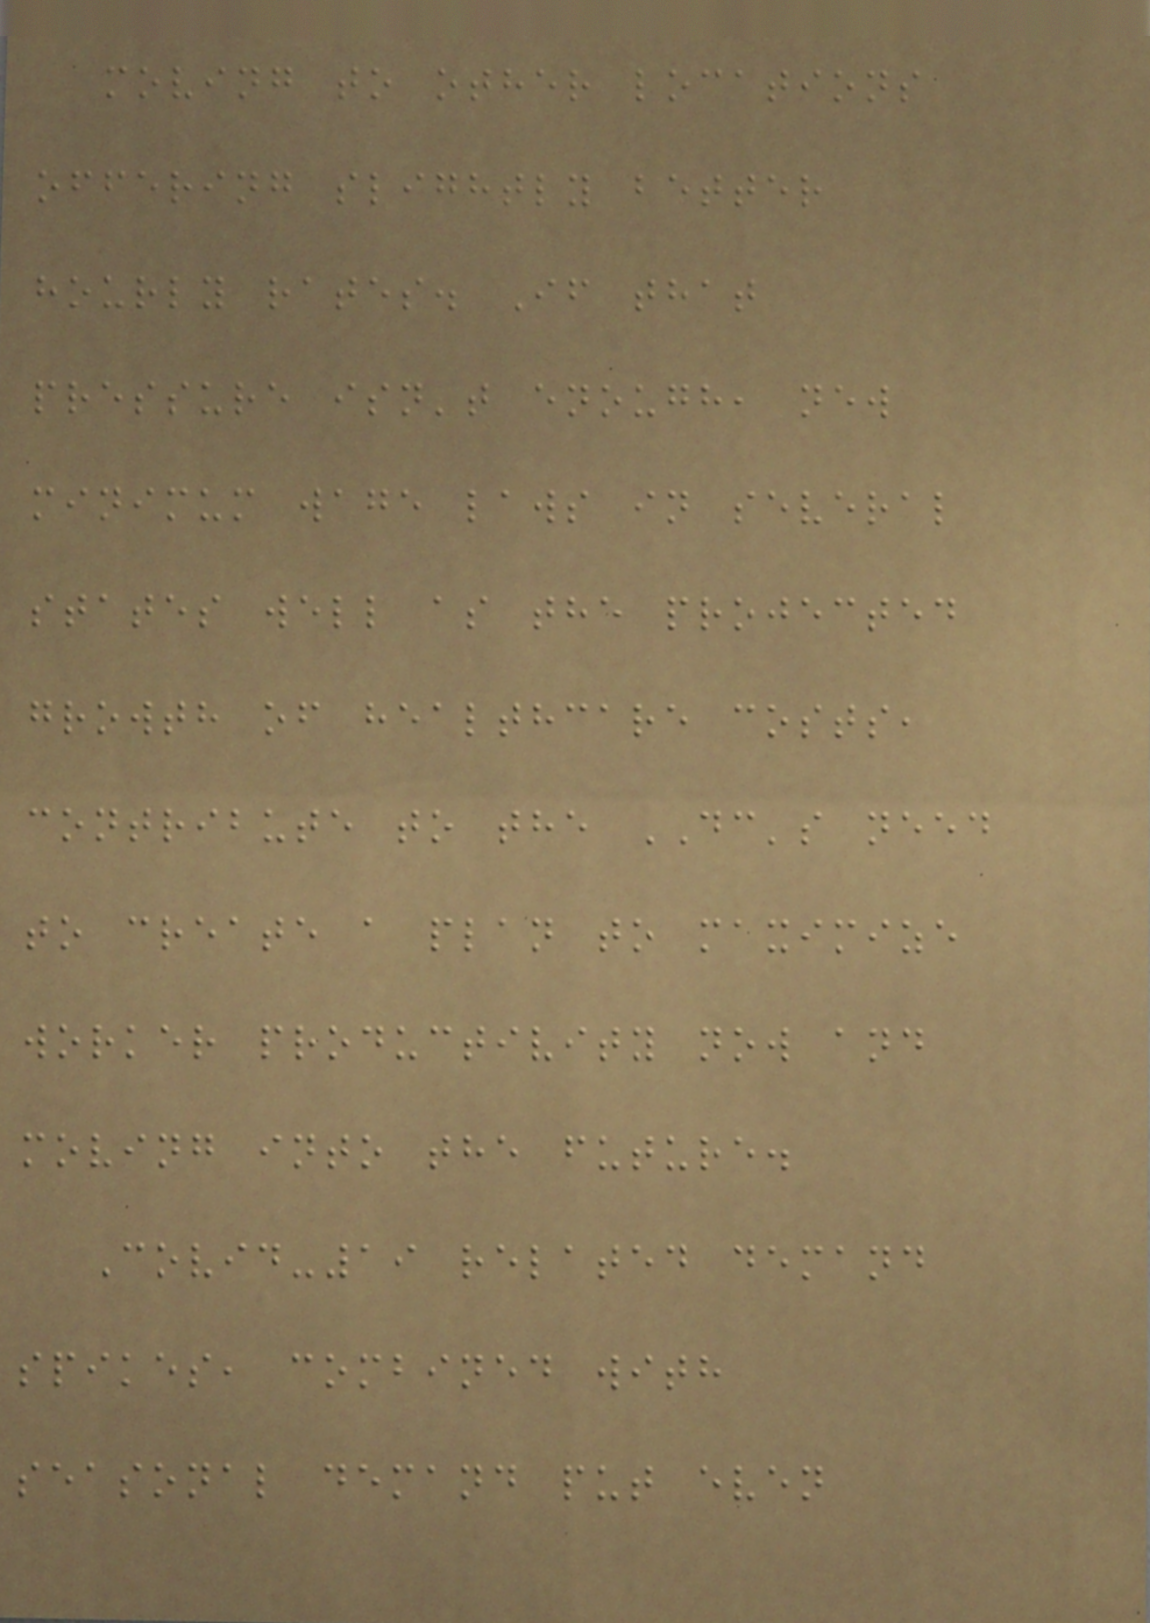moving to other locations
offering slightly better
hourly rates. If that
pressure isn't enough, new
minimum wage laws in several
states well as the projected
growth of healthcare costs,
contribute to the DC's need
to create a plan to maximize
worker productivity now and
moving into the future.
Covid-19 related demand
spikes, combined with
seasonal demand put even
